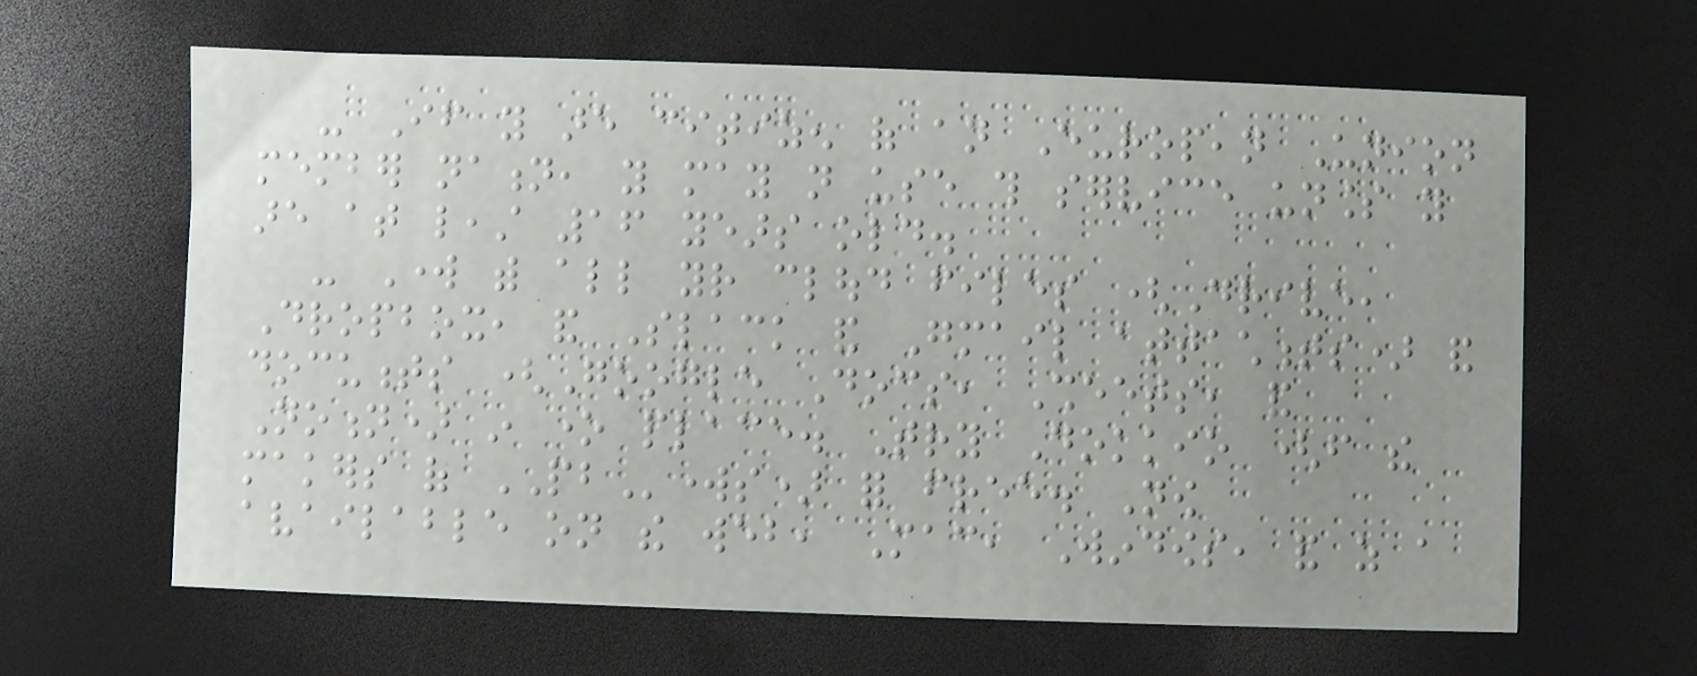- If you are citizen of an European Union
member nation, you may not use this service unless you
are at least 16 years old.
- Work with all your cloud files (Drive,
Dropbox, and Slack and Gmail attachments) and
documents (Google Docs, Sheets, and
Notion) in one place. Try Dokkio (from the
makers of PBworks) for free. Now
available on the web, Mac, Windows, and as a
